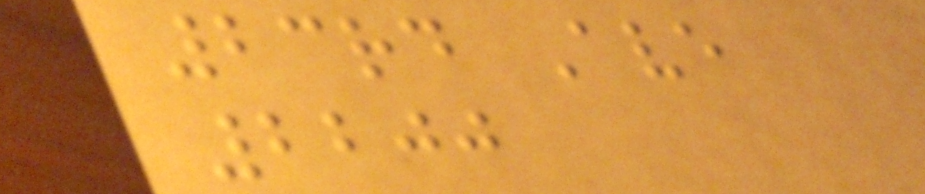23rd Ave
2200
